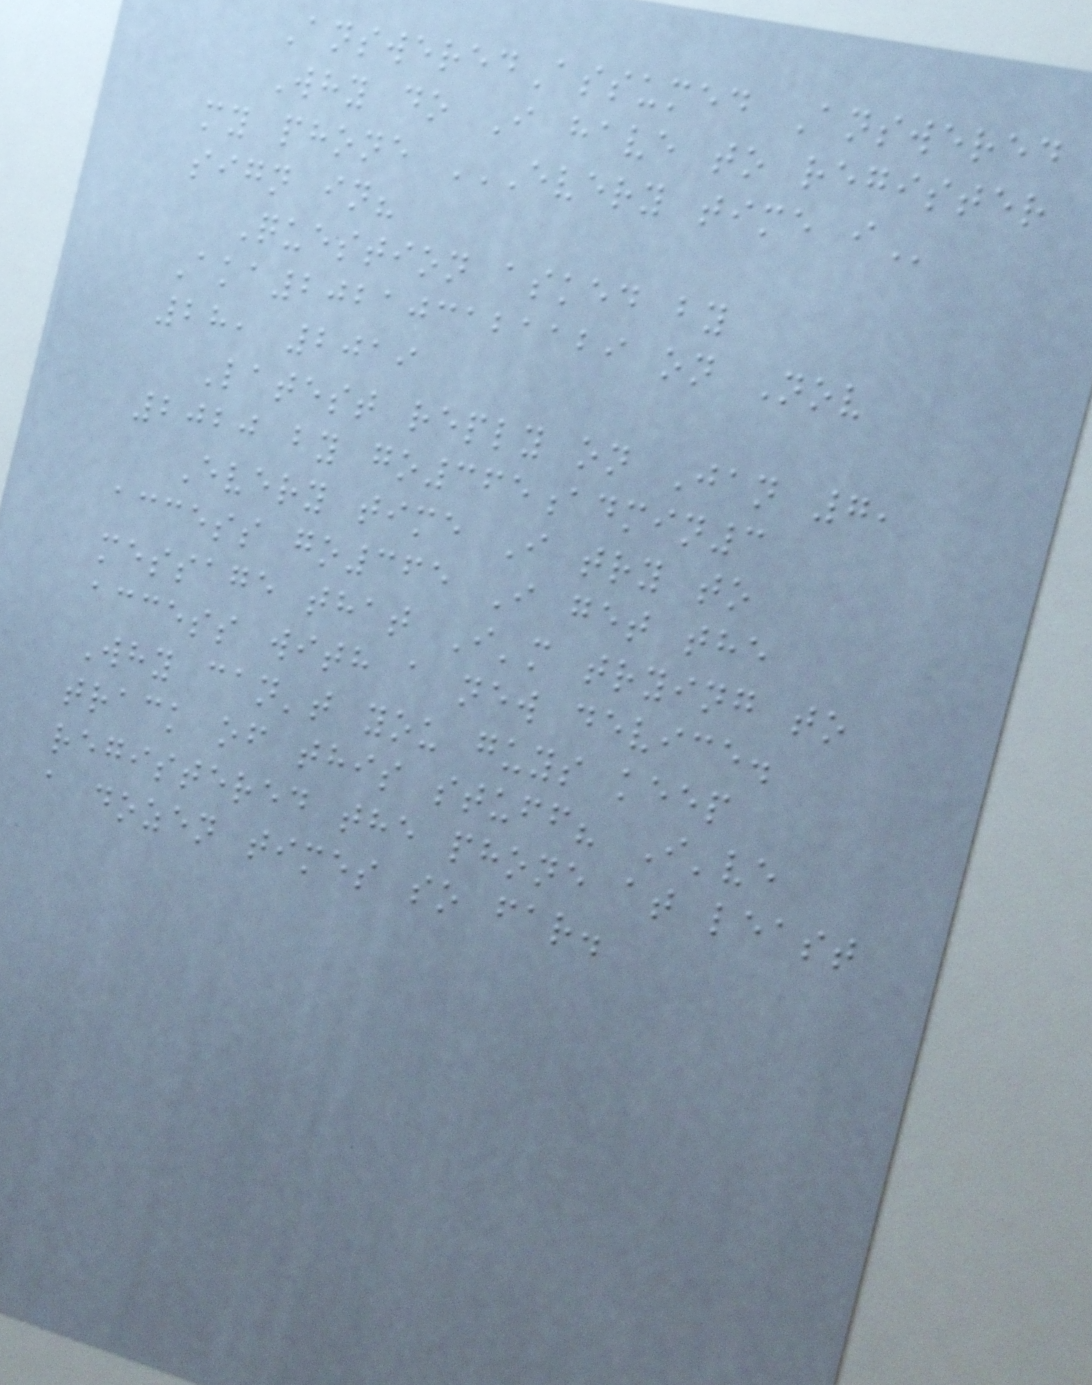AnsweredAssumed Answered
Why do I have to register
my phone EVERY TIME I
sign in?
Question asked by
Aka202103121129 on Nov
28, 2019
Latest reply on Jan 7,
2020 by go365admin3
Every time I try to
access go365 I get the
message that I'm trying to
access with a new device.
Why can't you guys keep
track of this stuff? I've
registered the phone at least
a dozen times so far.
